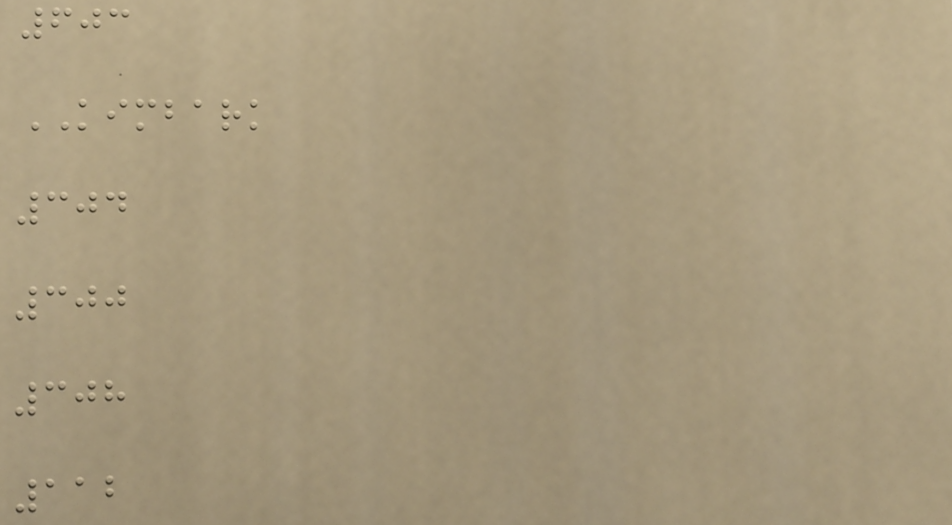603
KIMBARK
304
300
308
112
